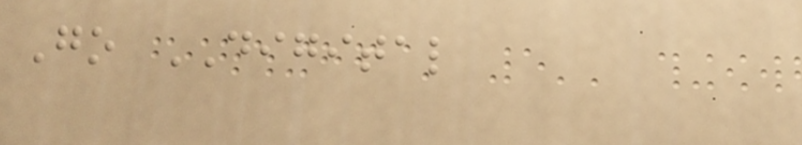Go DIGITAL
